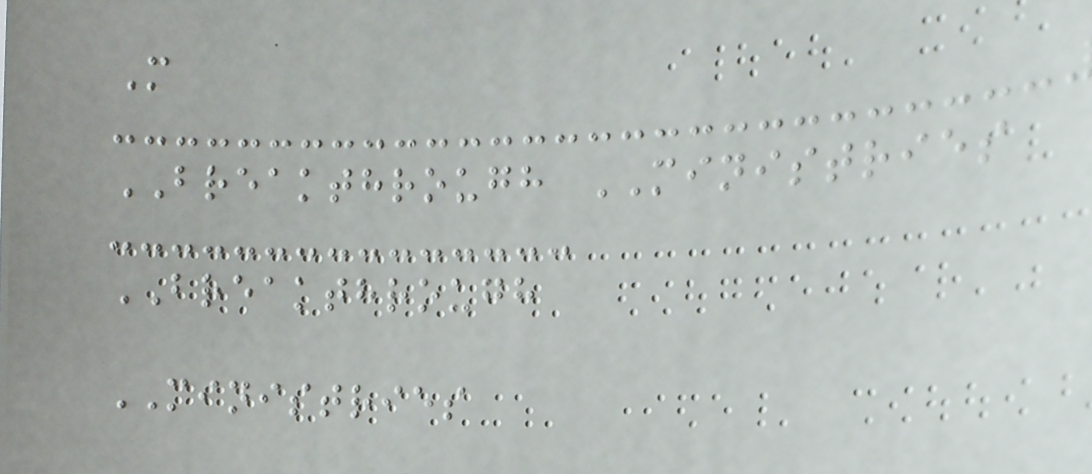M
BREAKTHROUGH MINISTRIES
BREAKTHROUGH
MINISTRIES
